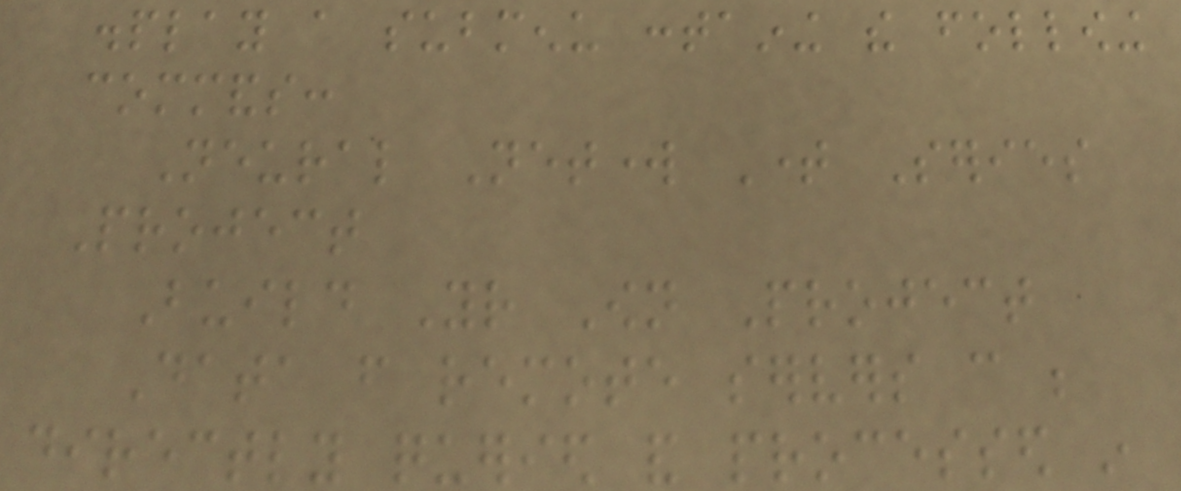display a submenu containing the following
commands:
Neural Network Time Series
Project
Build Your Own Project
Data from remote servers can be
directly queried and processed in
